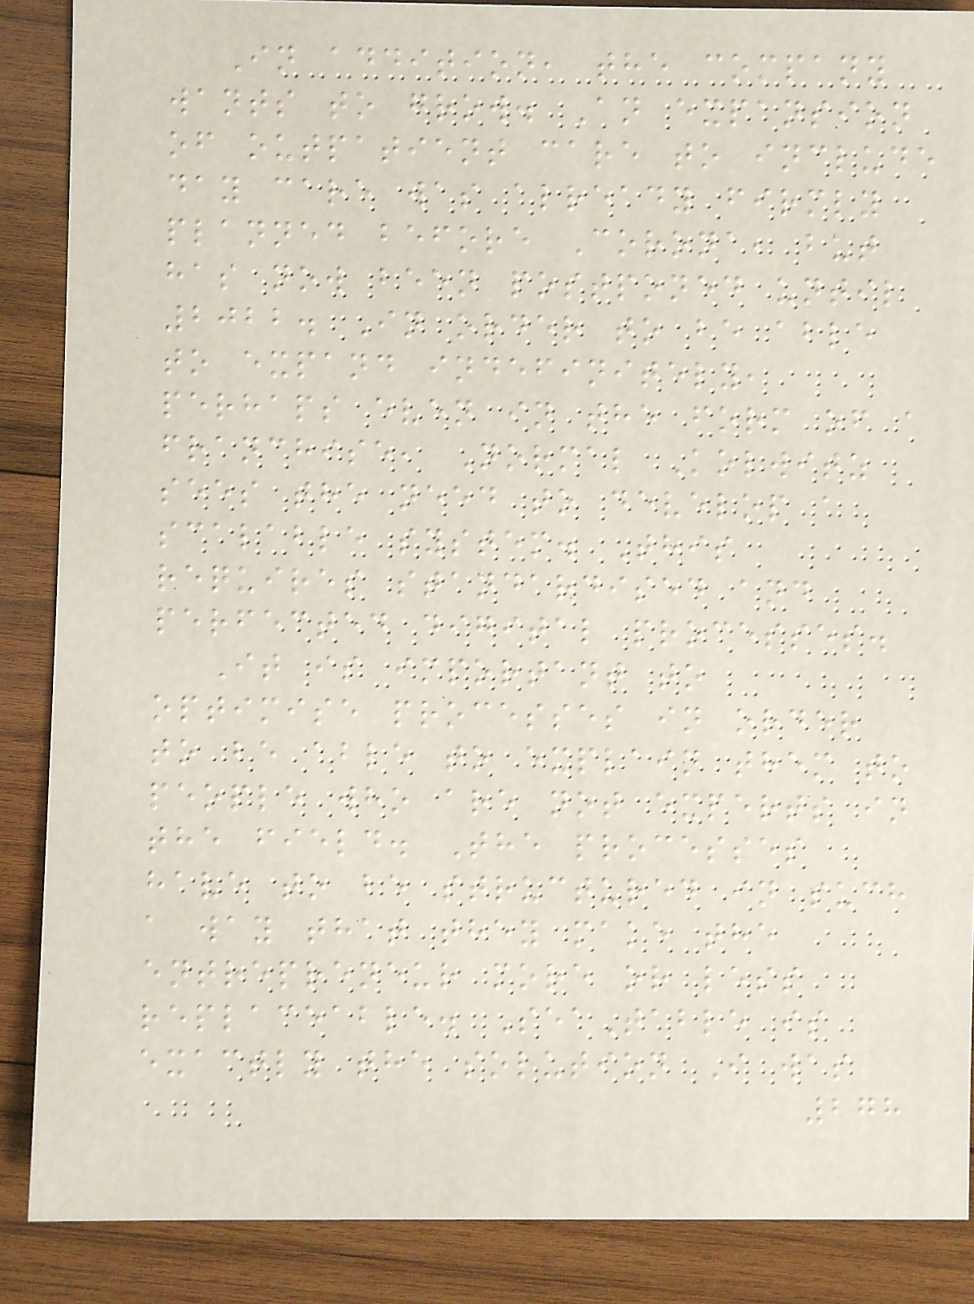In addition, the company
wants to grow. An expansion
of outpatient care to include
day care was already firmly
planned before Corona, but
has now been postponed until
2022. In order to be able
to expand indefinitely,
perhaps even in the form of a
franchise, Normal Kolwitz
sees the need to develop a
scalable system. This
requires standardised and
perfected digital processes.
It is important to
optimise processes in order
to be able to explain them to
people who are not experts in
the field. The processes
have to be structured in such
a way that they make the
entrepreneur more or less
replaceable. SeaTable is
exactly the solution I was
278
